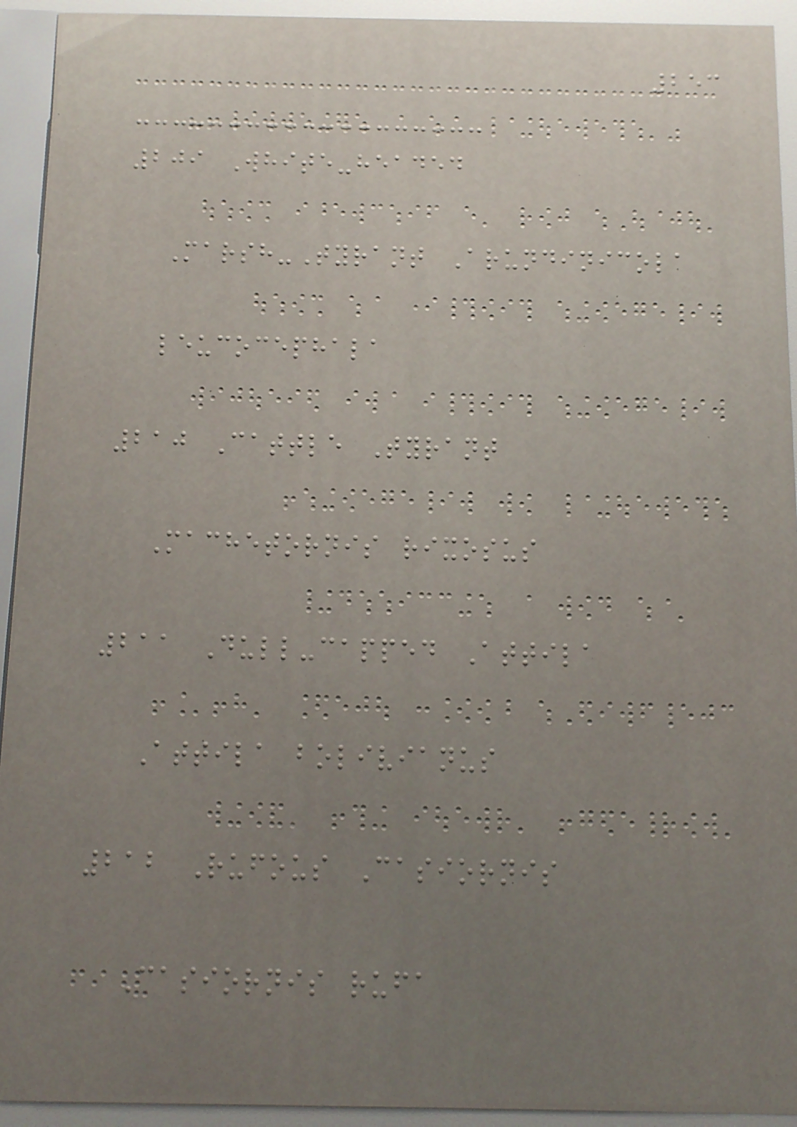253
209 White-headed
Marsh-Tyrant Arundinicola
leucocephala
210 Cattle Tyrant
Machetornis rixosus
211 Dull-capped Attila
Attila bolivianus
212 Rufous Casiornis
Casiornis rufa
